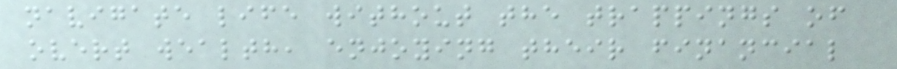navigate life without the trappings of
overt wealth, enjoying their financial
